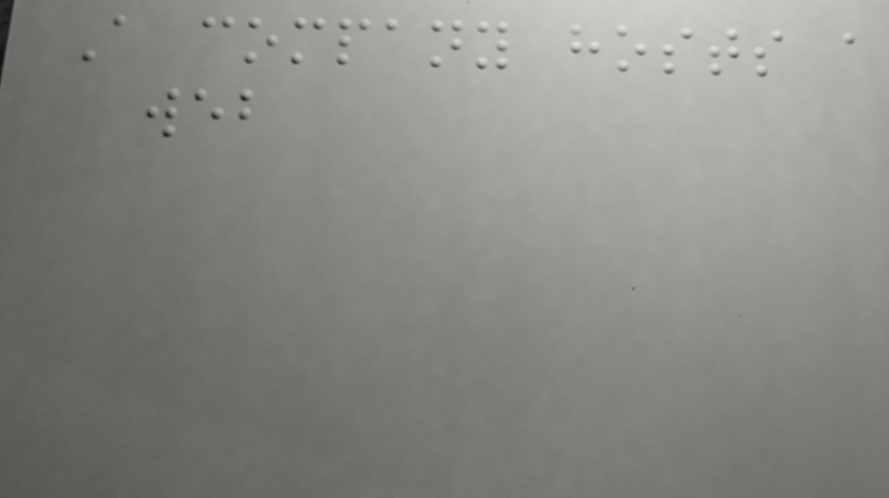A company hosts a
web
